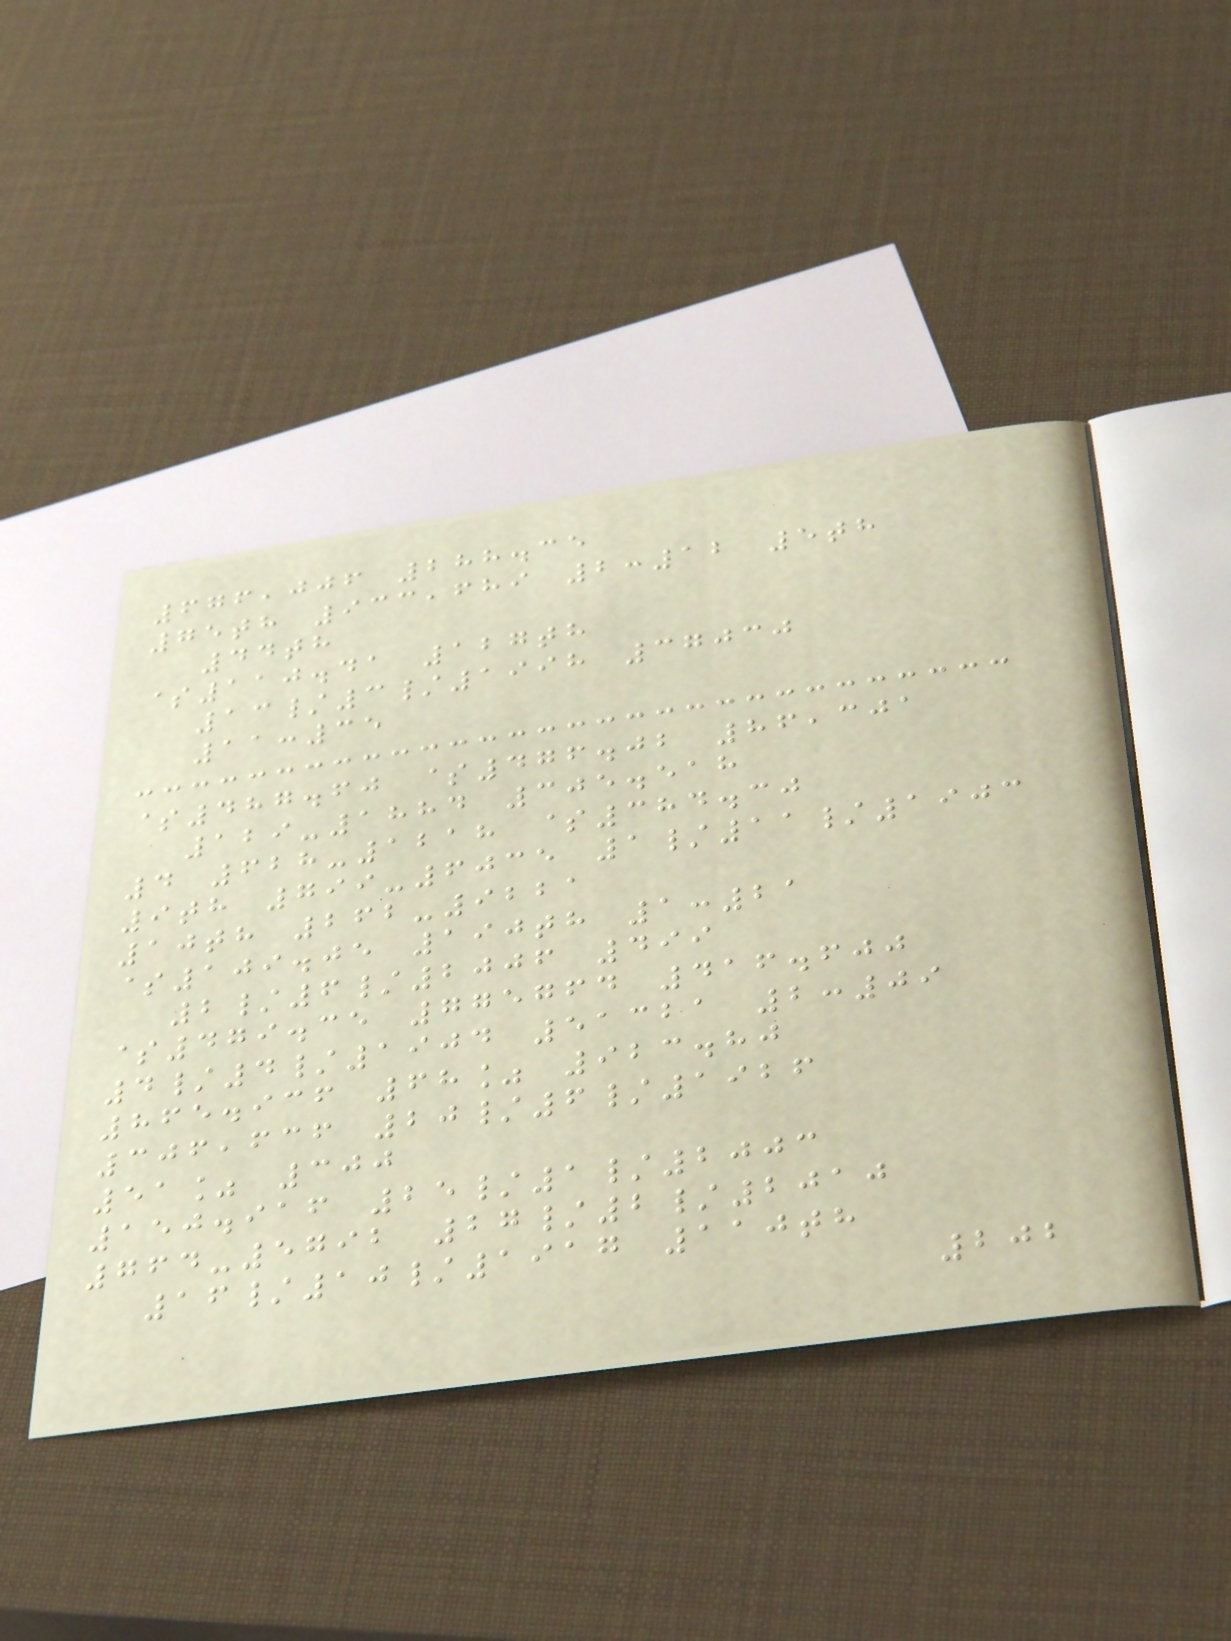676,006 288.35
75th 933,689 2:12 5th
44th
$110.41 127th
13/3/1998 37030
11:35
$487.60 $476.02 86,301
129-1884 305.518
4 628-1218 $384.30
9th 799-6035 1/11/1903
10th 262-9221
$109.05 190th 1:21
2/6/2006 499
$479.35 775764 416.600
4/4/1904 51321 2:09
865.936 68% 923.80
306,636 20/6/1926
51% 300
150.916 25/1/2003
764-5792 27/2/2010
16/10/1917 110th
202
